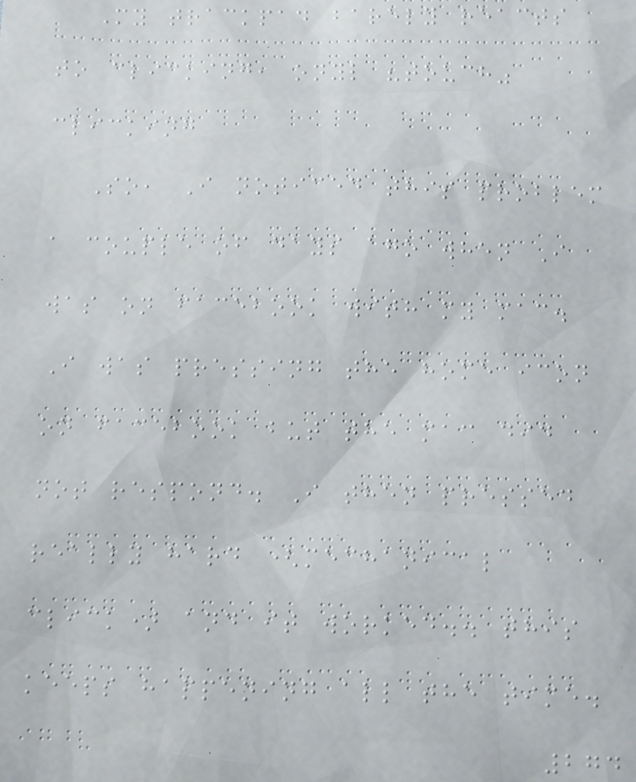My trackpad barely reacts
to clicking, onyl "touch"
clicking
So, I noticed this problem
a couple of days ago when I
was on facebook with my mac.
I was pressing the home icon
on facebook but the mac did
not respond. I then pressed
really hard (mechanical
click) and it worked.. this
keeps happening all the time.
274
